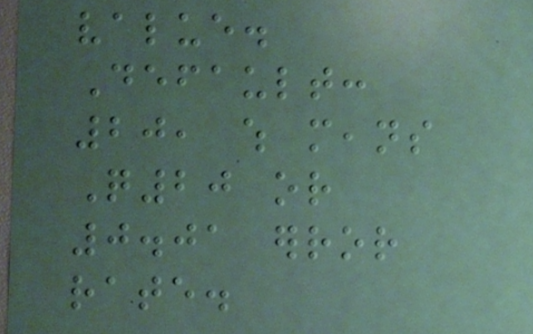value.
Default:
20, which means
Q20 or
0.01 error
rate.
